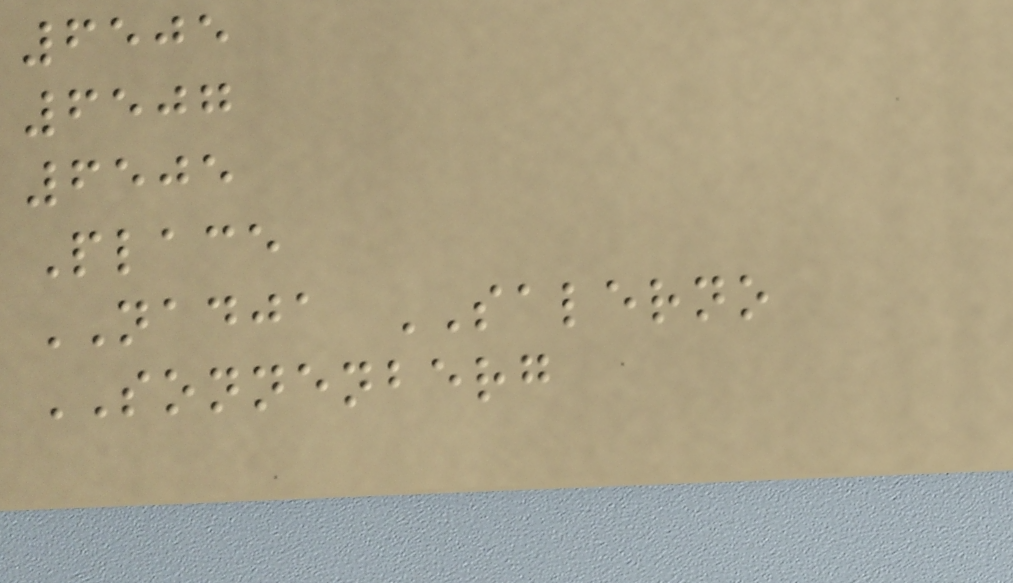6505
6507
6505
Place
NADJA SALERNO
SONNENBERG
